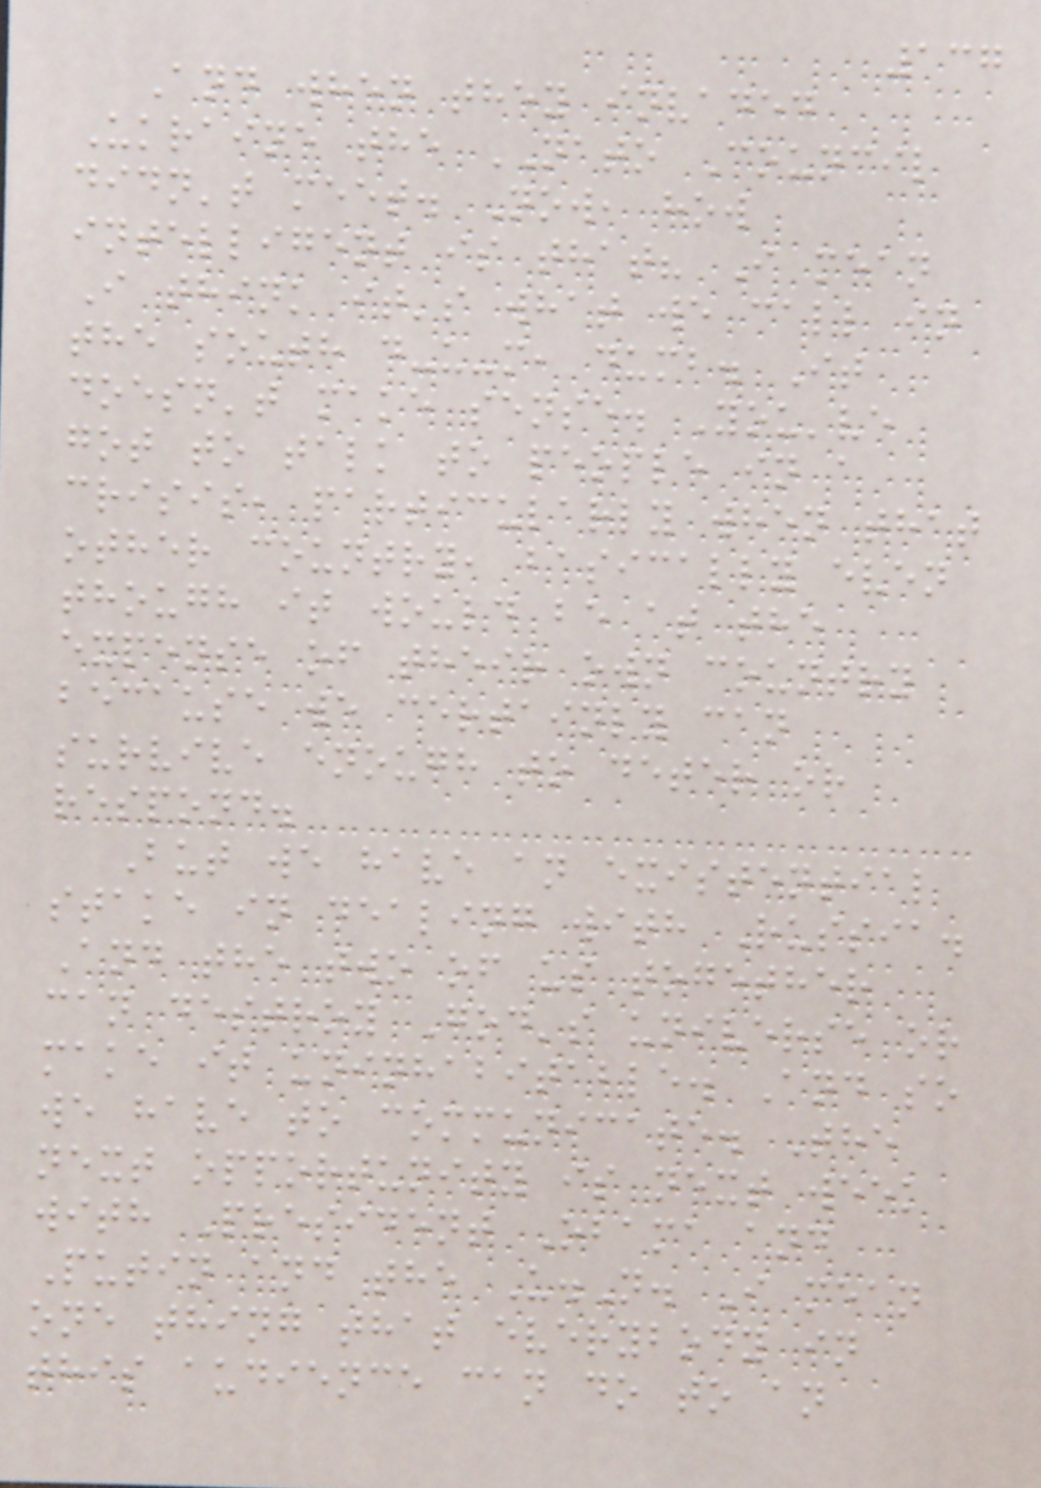137
And when they invaded
Ukraine the NATO Council
didn't meet. Now, how
intelligent is that? I mean
I think it's what we call in
the south d-u-m, dumb. It
doesn't make sense. You've
got to talk to people in a
crisis, particularly when that
other country, basically even
though it would be at the
expense of their own country
because we certainly can
survive enough to deter or
respond.
But we have an existential
stake in dealing with Russia.
And the two of us together
can destroy God's universe or
make it uninhabitable. And so
we have to communicate. The
next opportunity is next week
with President Obama and
Putin and the U.N. I mean
one thing that everybody in
this audience can do to an
